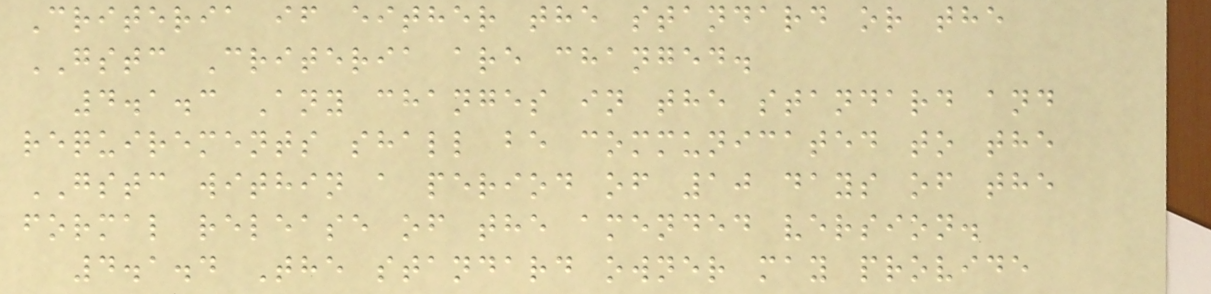Criteria if either the standard or the
GSTC Criteria are changed.
4.1.3 Any changes in the standard and
requirements shall be communicated to the
GSTC within a period of 10 days of the
formal release of the amended version.
4.1.4 The standard owner may provide
